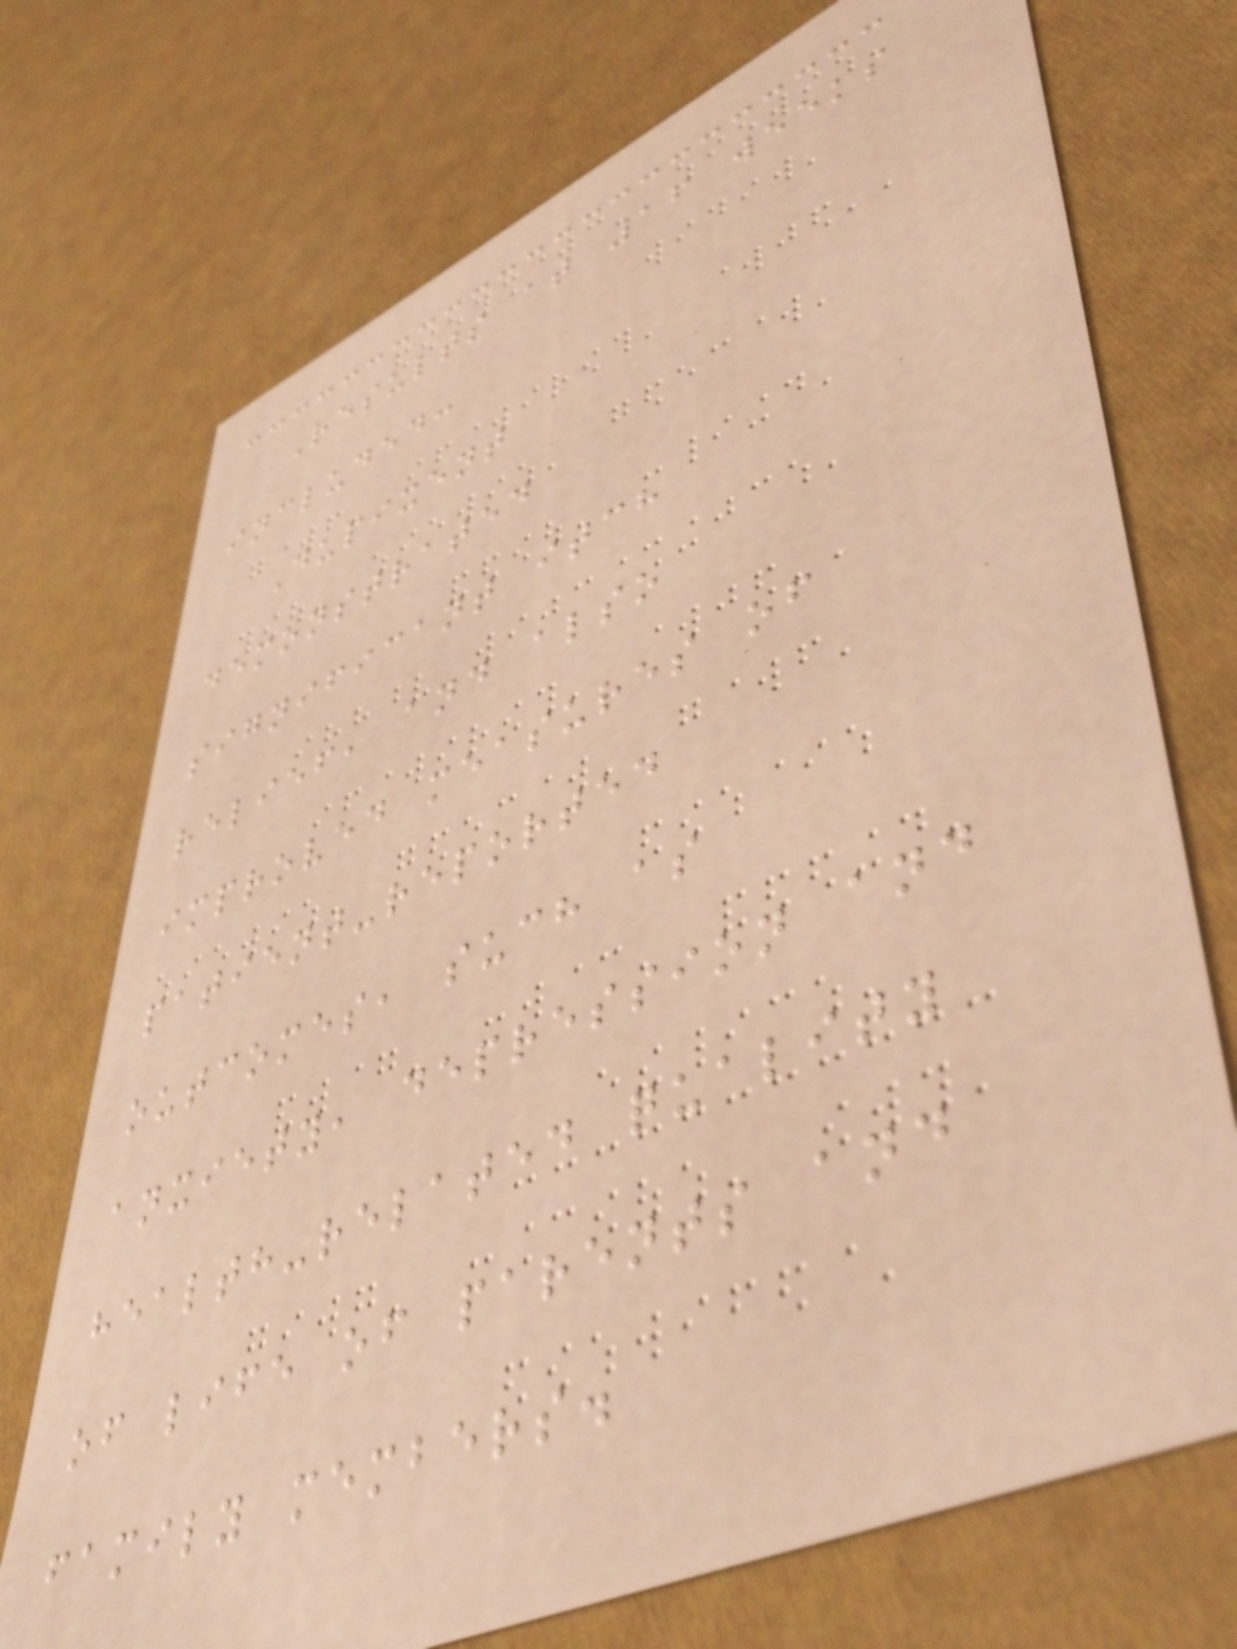Results at 16 weeks
included:
Dupixent
demonstrated
significant itch
relief, and also
improved measures of
patient-reported
outcomes, such as
anxiety, depression and
health-related quality
of life of parents and
family members.
